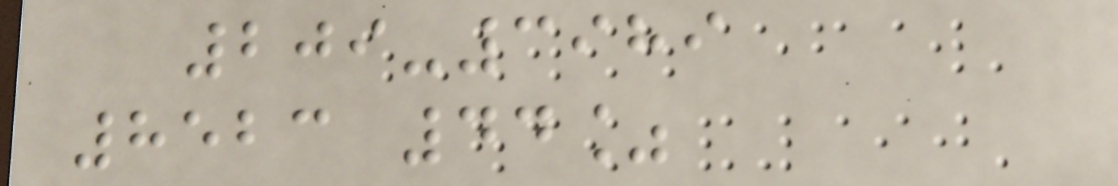209-3989
8523 44%
